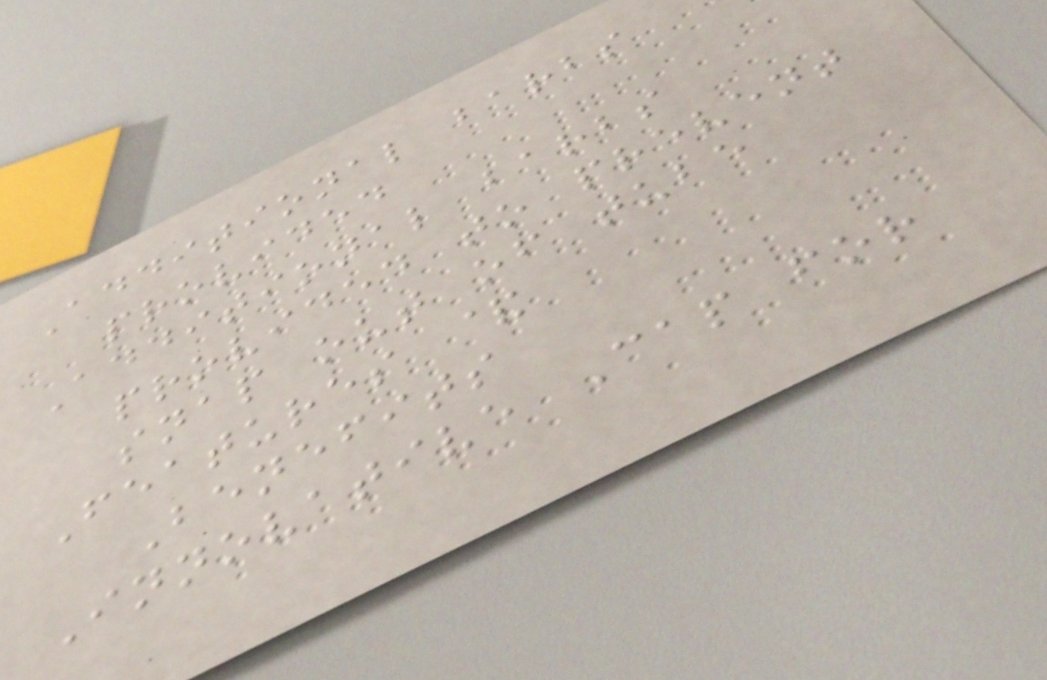Additional barbs
provided
Additional barbs
provided to prevent
snap out of tube
Features &
Benefits
Innovative Cap for
